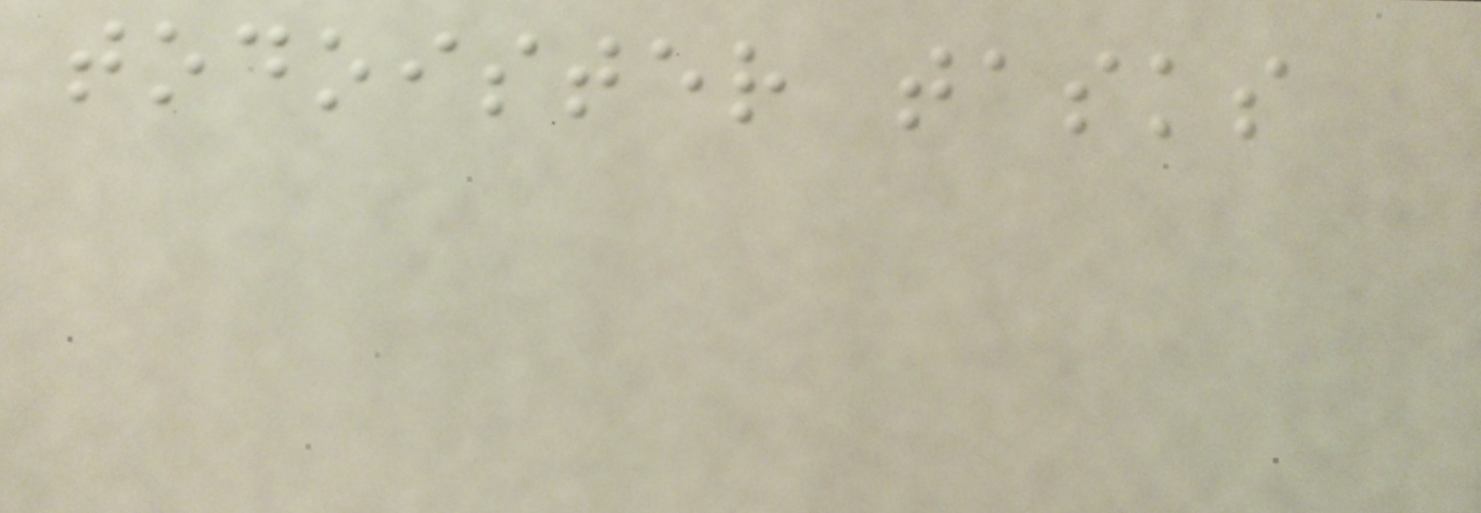todoister tasks
